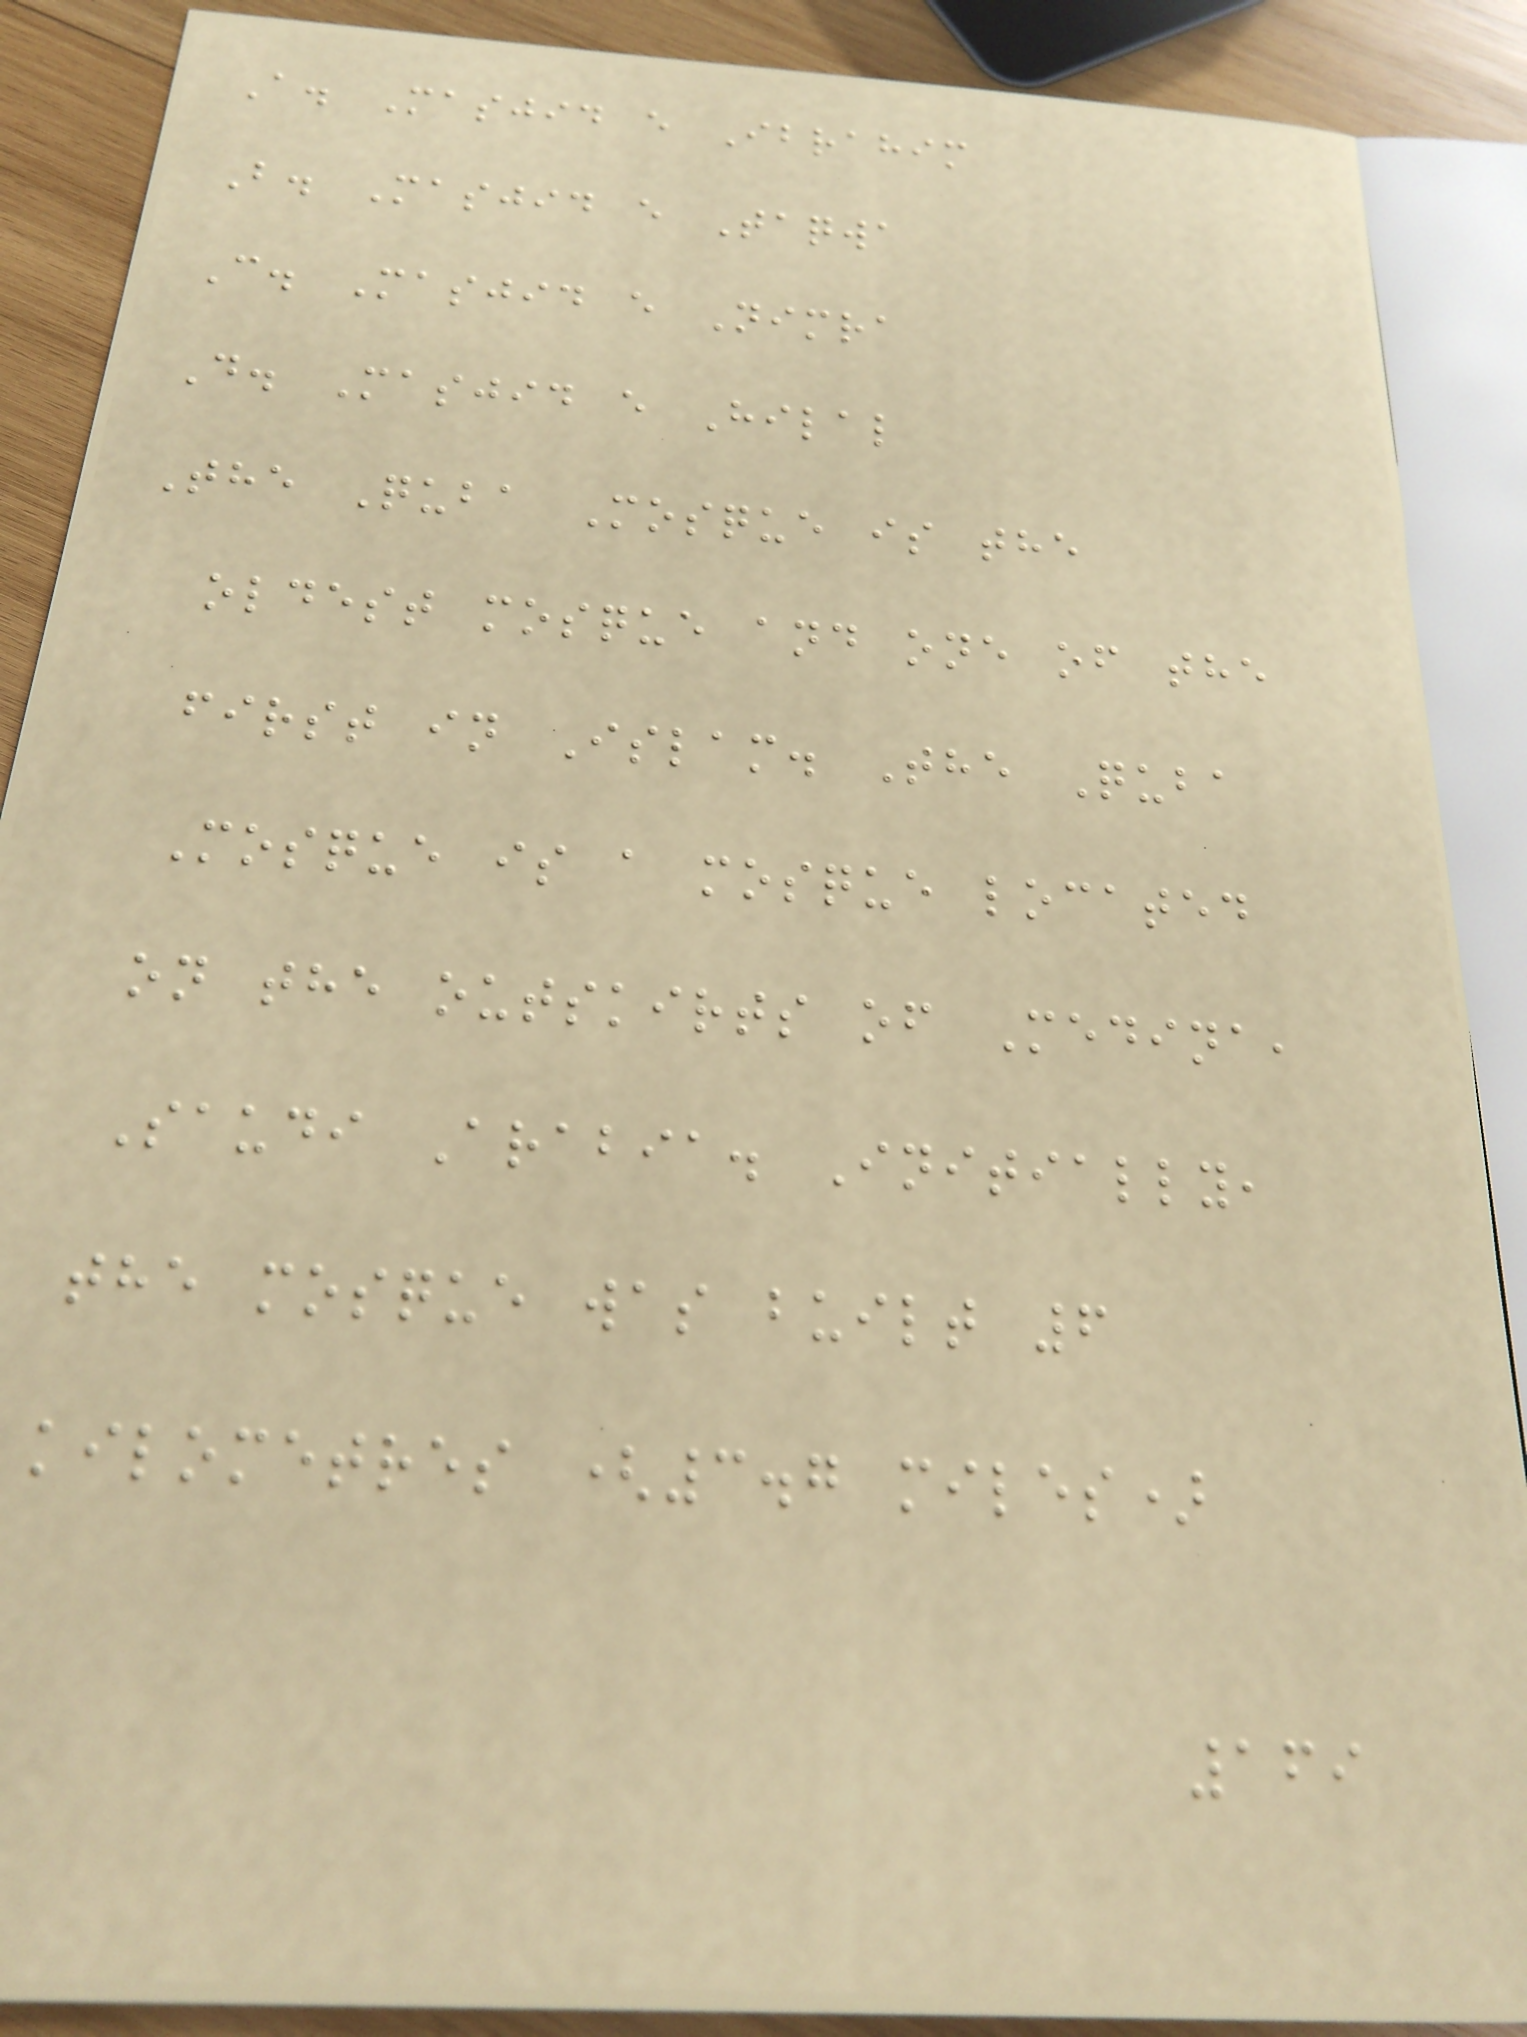A. Masjid e Ibrahim
B. Masjid e Taqwa
C. Masjid e Nimra
D. Masjid e Hilal
The Quba Mosque is the
oldest mosque and one of the
first in Islam. The Quba
Mosque is a mosque located
on the outskirts of Medina,
Saudi Arabia. Initially,
the mosque was built 6
kilometres (3.7 miles)
169
